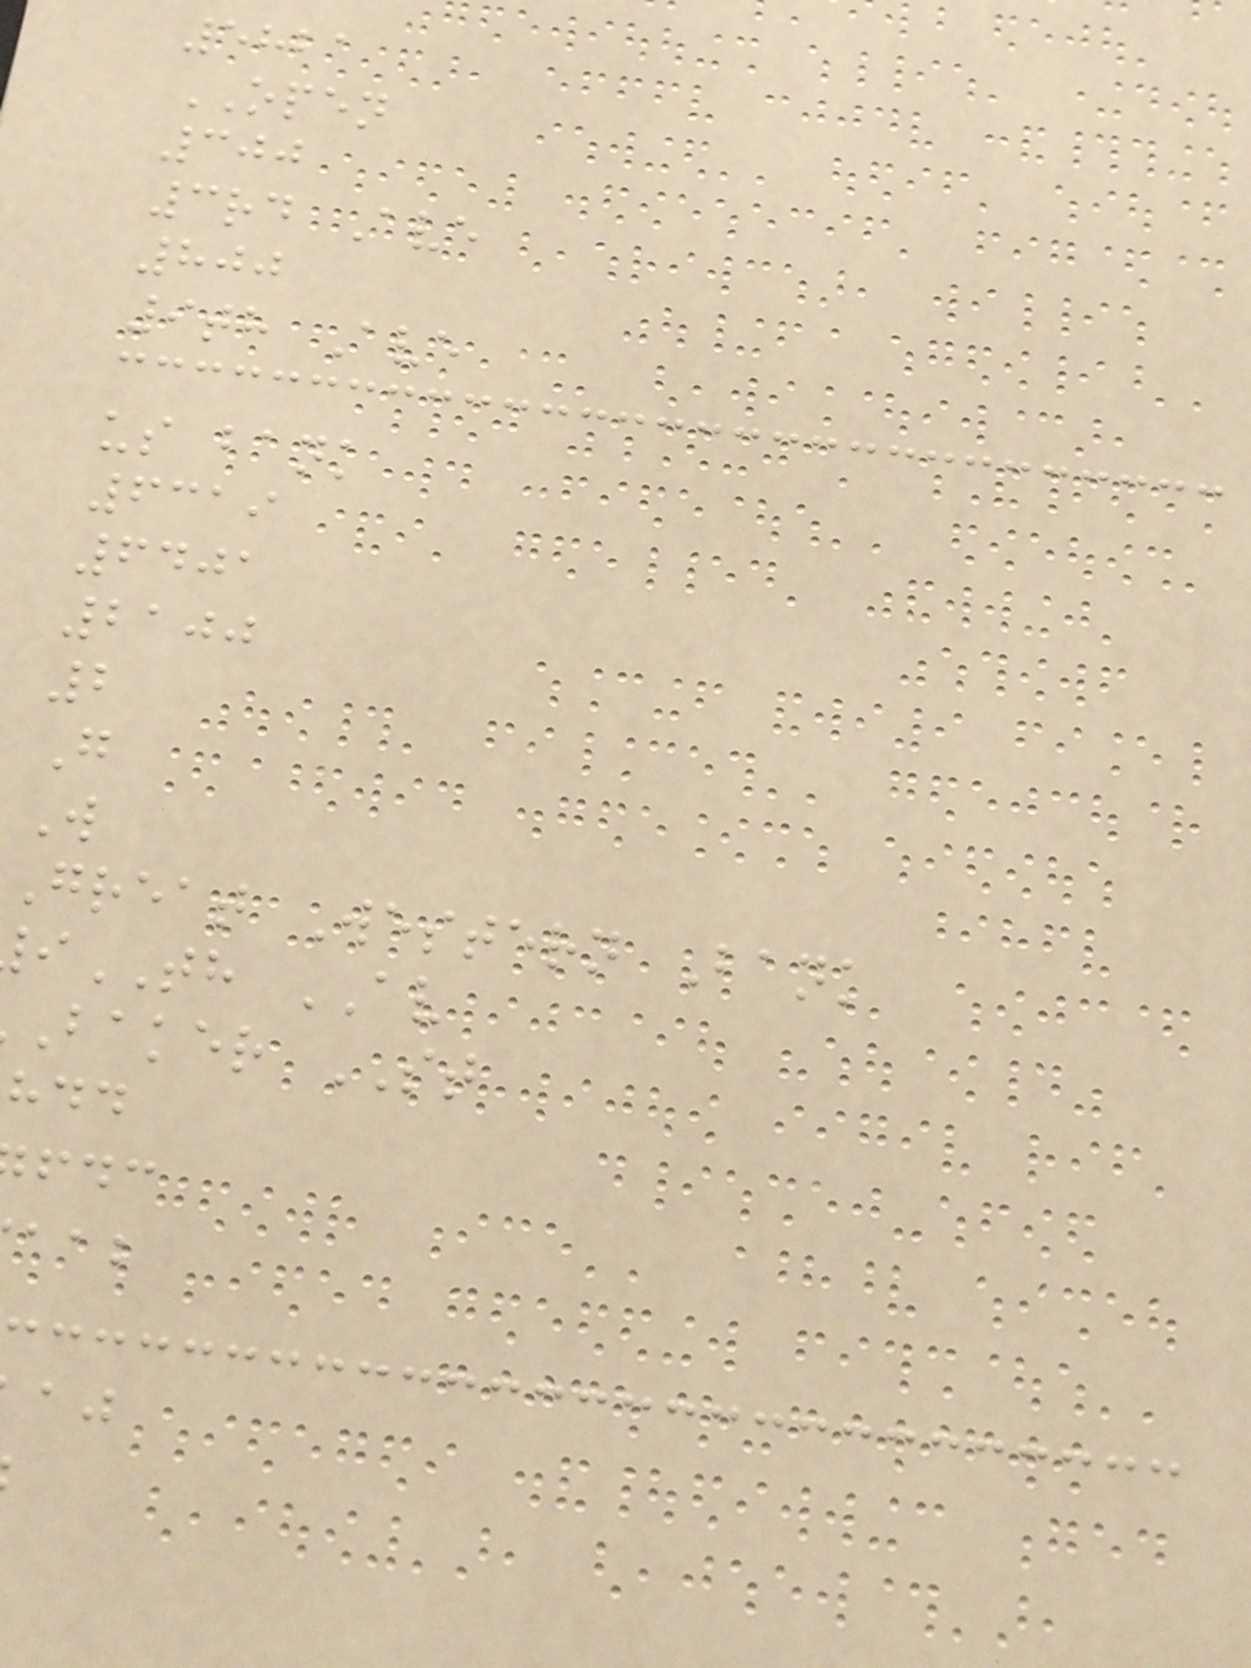5821
OPEN
300
3rd Ave
800
9th Ave
us bank
6319
6401
2100
2
G
W
Great Western Bank
TH AV
baker ST
